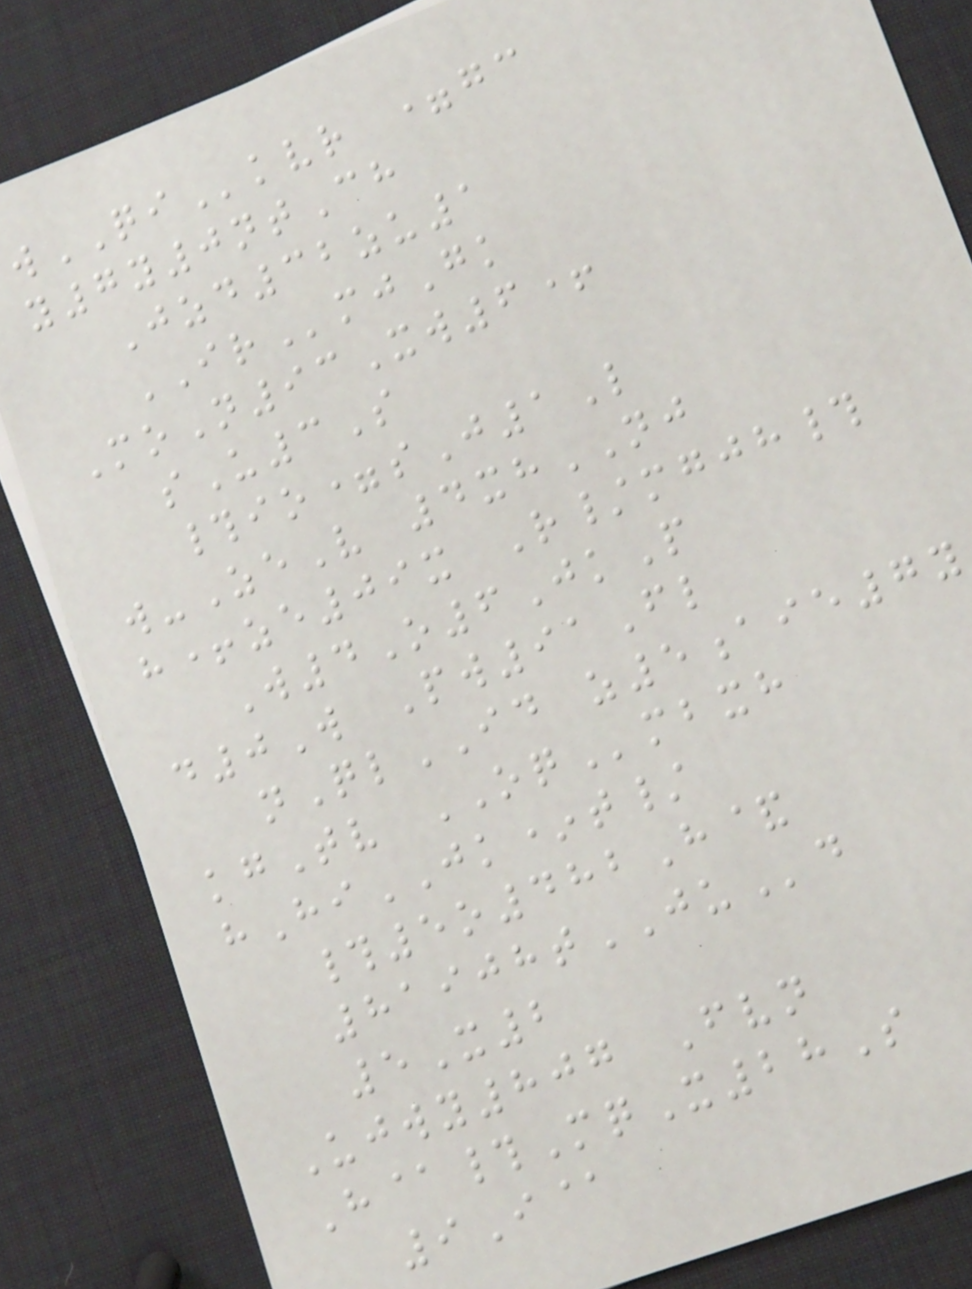wQIkvr =gc
y7y0ntCh
Jzd32zu1
IRmjGk
MoN93Xw6+
sU3S
#io=sJ1L
w-ZeV 4xhNJ
h+ze09x R/mgjh#
W4O6JkP
d0W Pw91Fl
nQlID z5aie7y
kgTv OQmbxh
hHiJK*t/
#5o482H&
81908tJUd
5X2
Ujwy807 Fvn
H@#MqX28S
9I@
